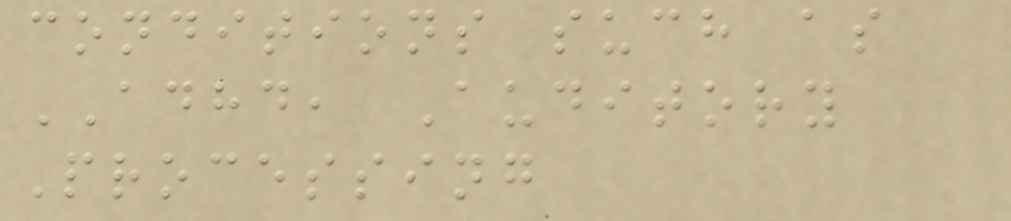conditions such as
ADHD, Auditory
Processing
